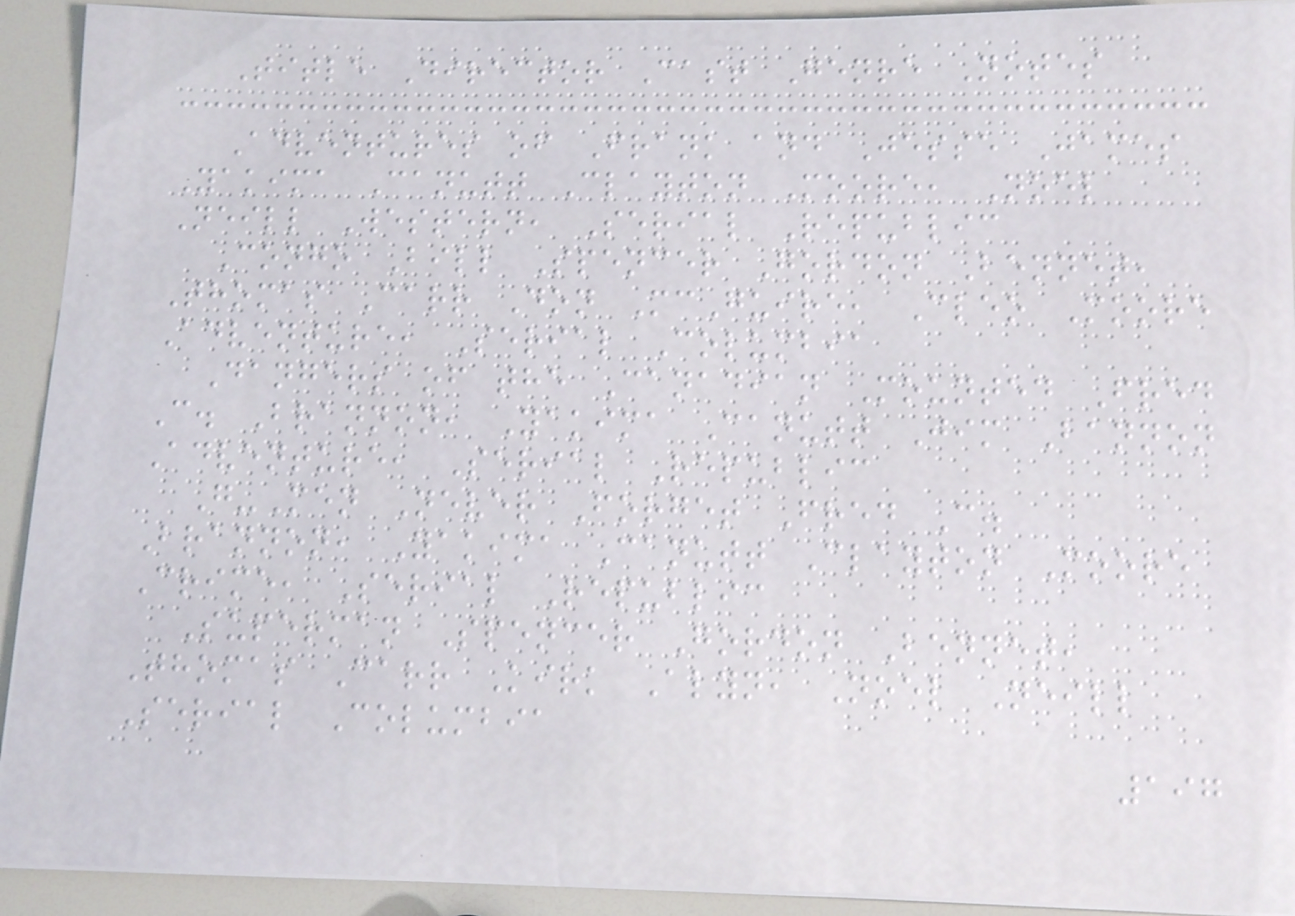Title Director Cast Genre Notes
Adventures of Frank and Jesse James
Yakima Canutt Clayton Moore, Noel
Neill Western, Serial Republic
Congo Bill Spencer Gordon Bennet,
Thomas Carr Don McGuire, Cleo Moore
Adventure, Serial Columbia
Dangers of the Canadian Mounted Fred
C. Brannon, Yakima Canutt Jim Bannon
Adventure, Serial Republic
G-Men Never Forget Fred C.
Brannon, Yakima Canutt Clayton Moore
Crime, Serial Republic
Superman Spencer Gordon Bennet,
Thomas Carr Kirk Alyn, Noel Neill
Serial Columbia
197
